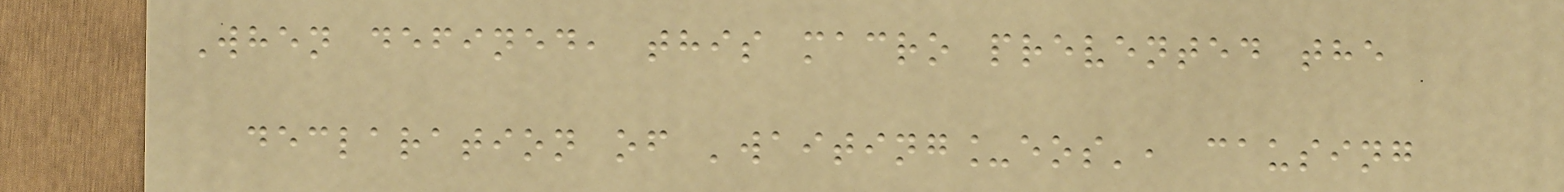When defined, this macro prevented the
declaration of 'waiting_eos', causing
